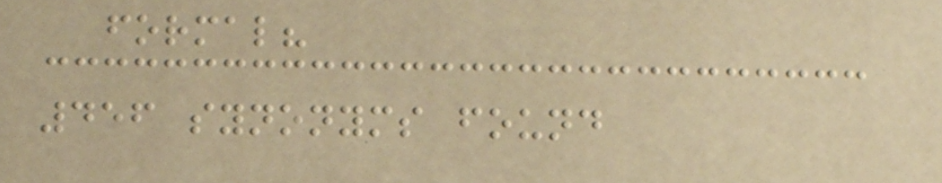formal?
456 synonyms found
